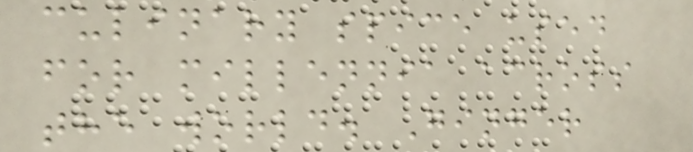culinary spice used
for millennia across
the world. Ginger
